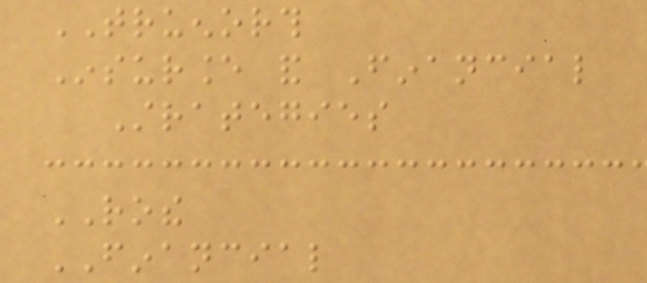TRUENORTH
Insurance and Financial
Strategies
ROTHE
FINANCIAL
